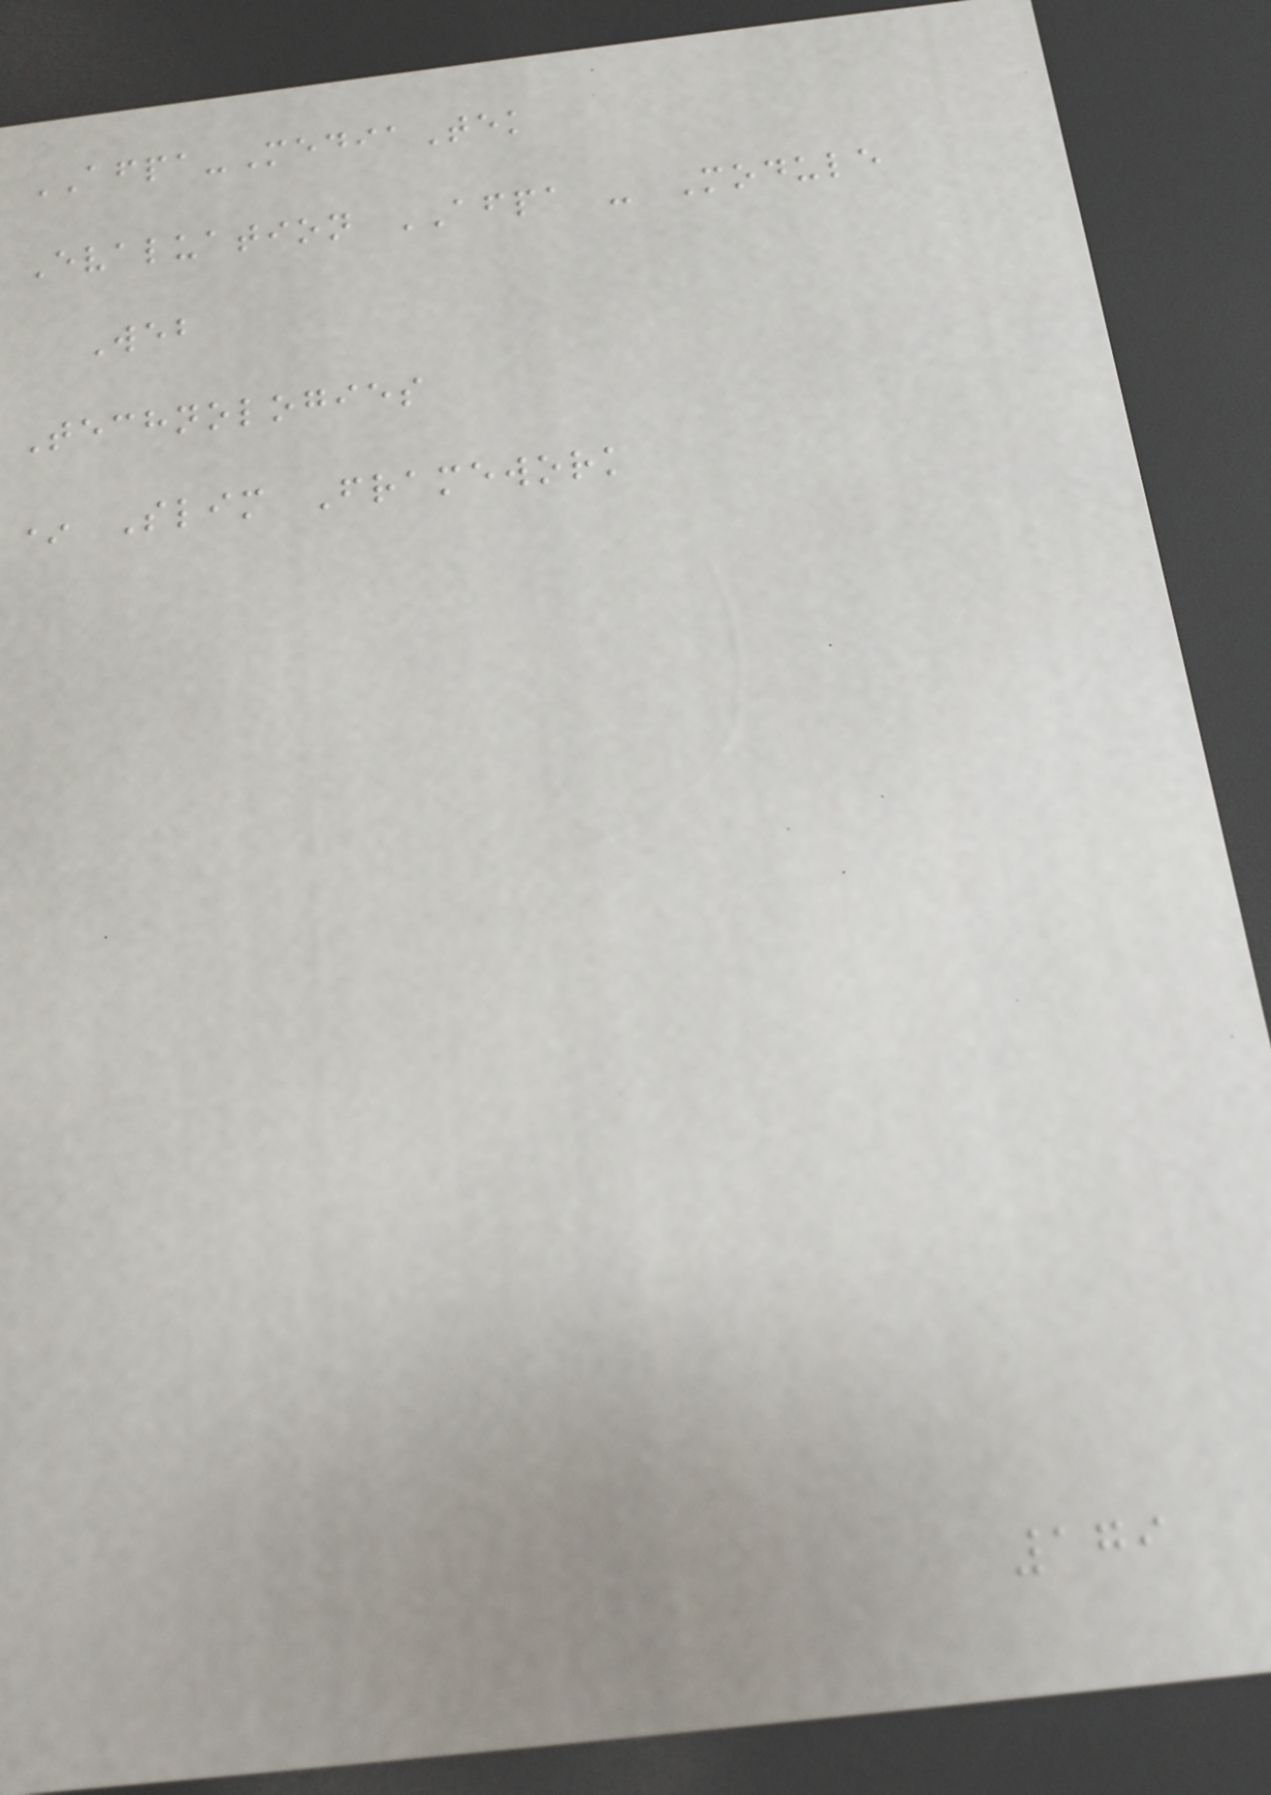AFPA-MediaTek
Evaluation AFPA - Module
Web
Technologies
* Slim Framework
179
